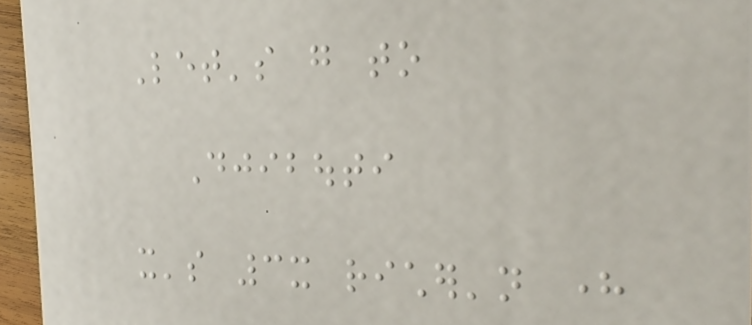Let's go to
Djibouti
it's 3x richer'n here
